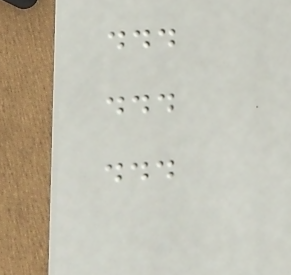...
...
...
